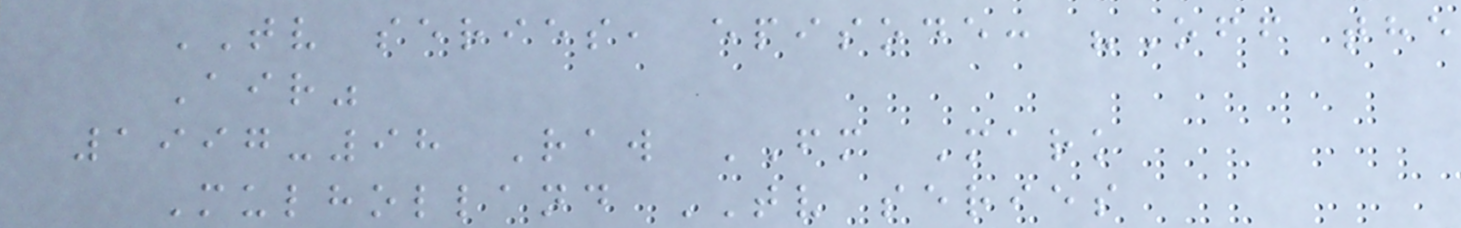TV series, episode: "Off the
Air"
1997-98 Raw FM Mark
Mulholland TV series
